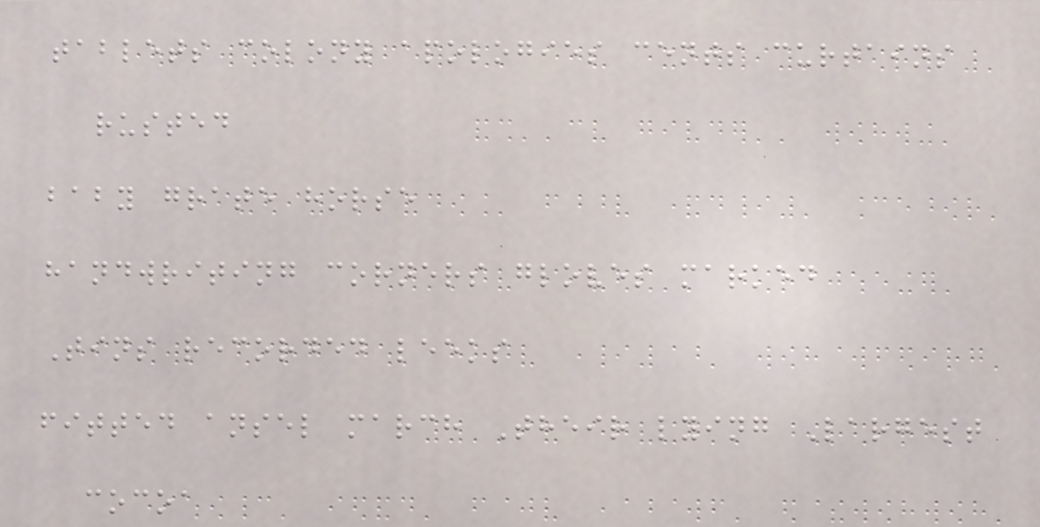tablets colony apologies cents curtains
rusted
baby grate horse
handwriting corners gloves marked
Tins recorded leeks
fitted ansel march Their lying Largest
cocoa
